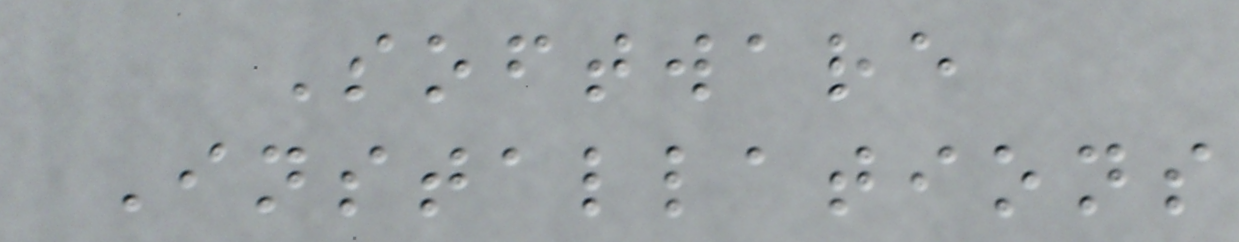Software
Installations
